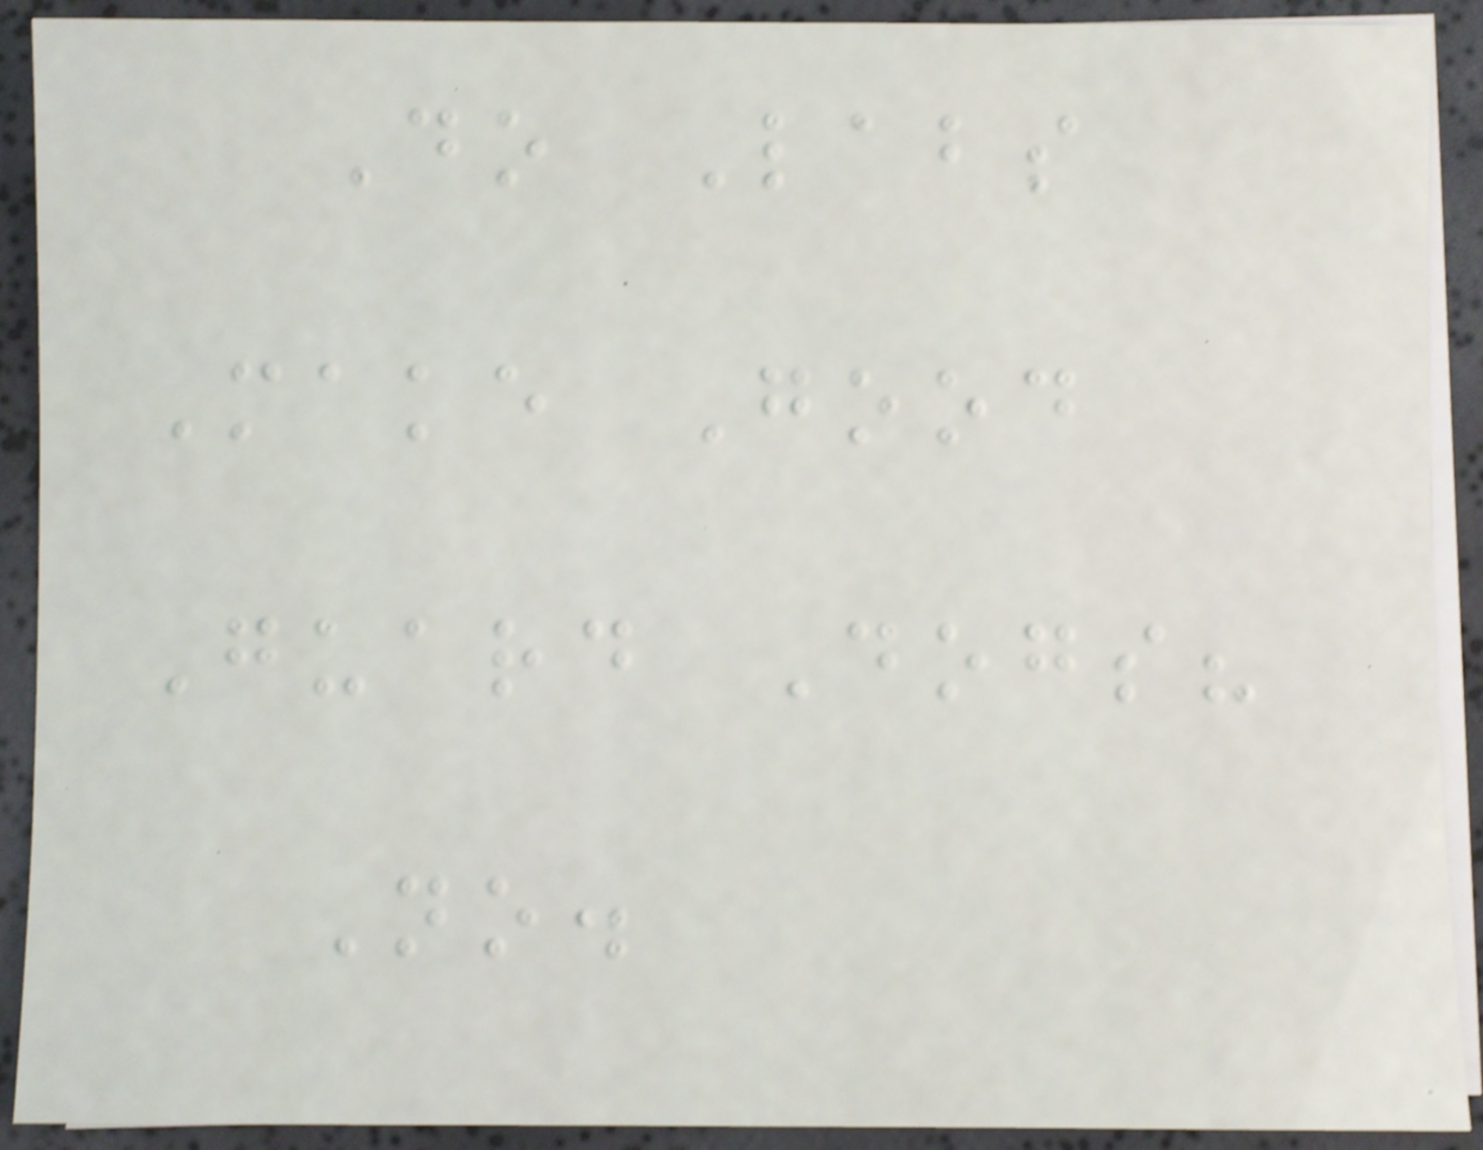Do Labs
Make Good
Guard Dogs?
No.
